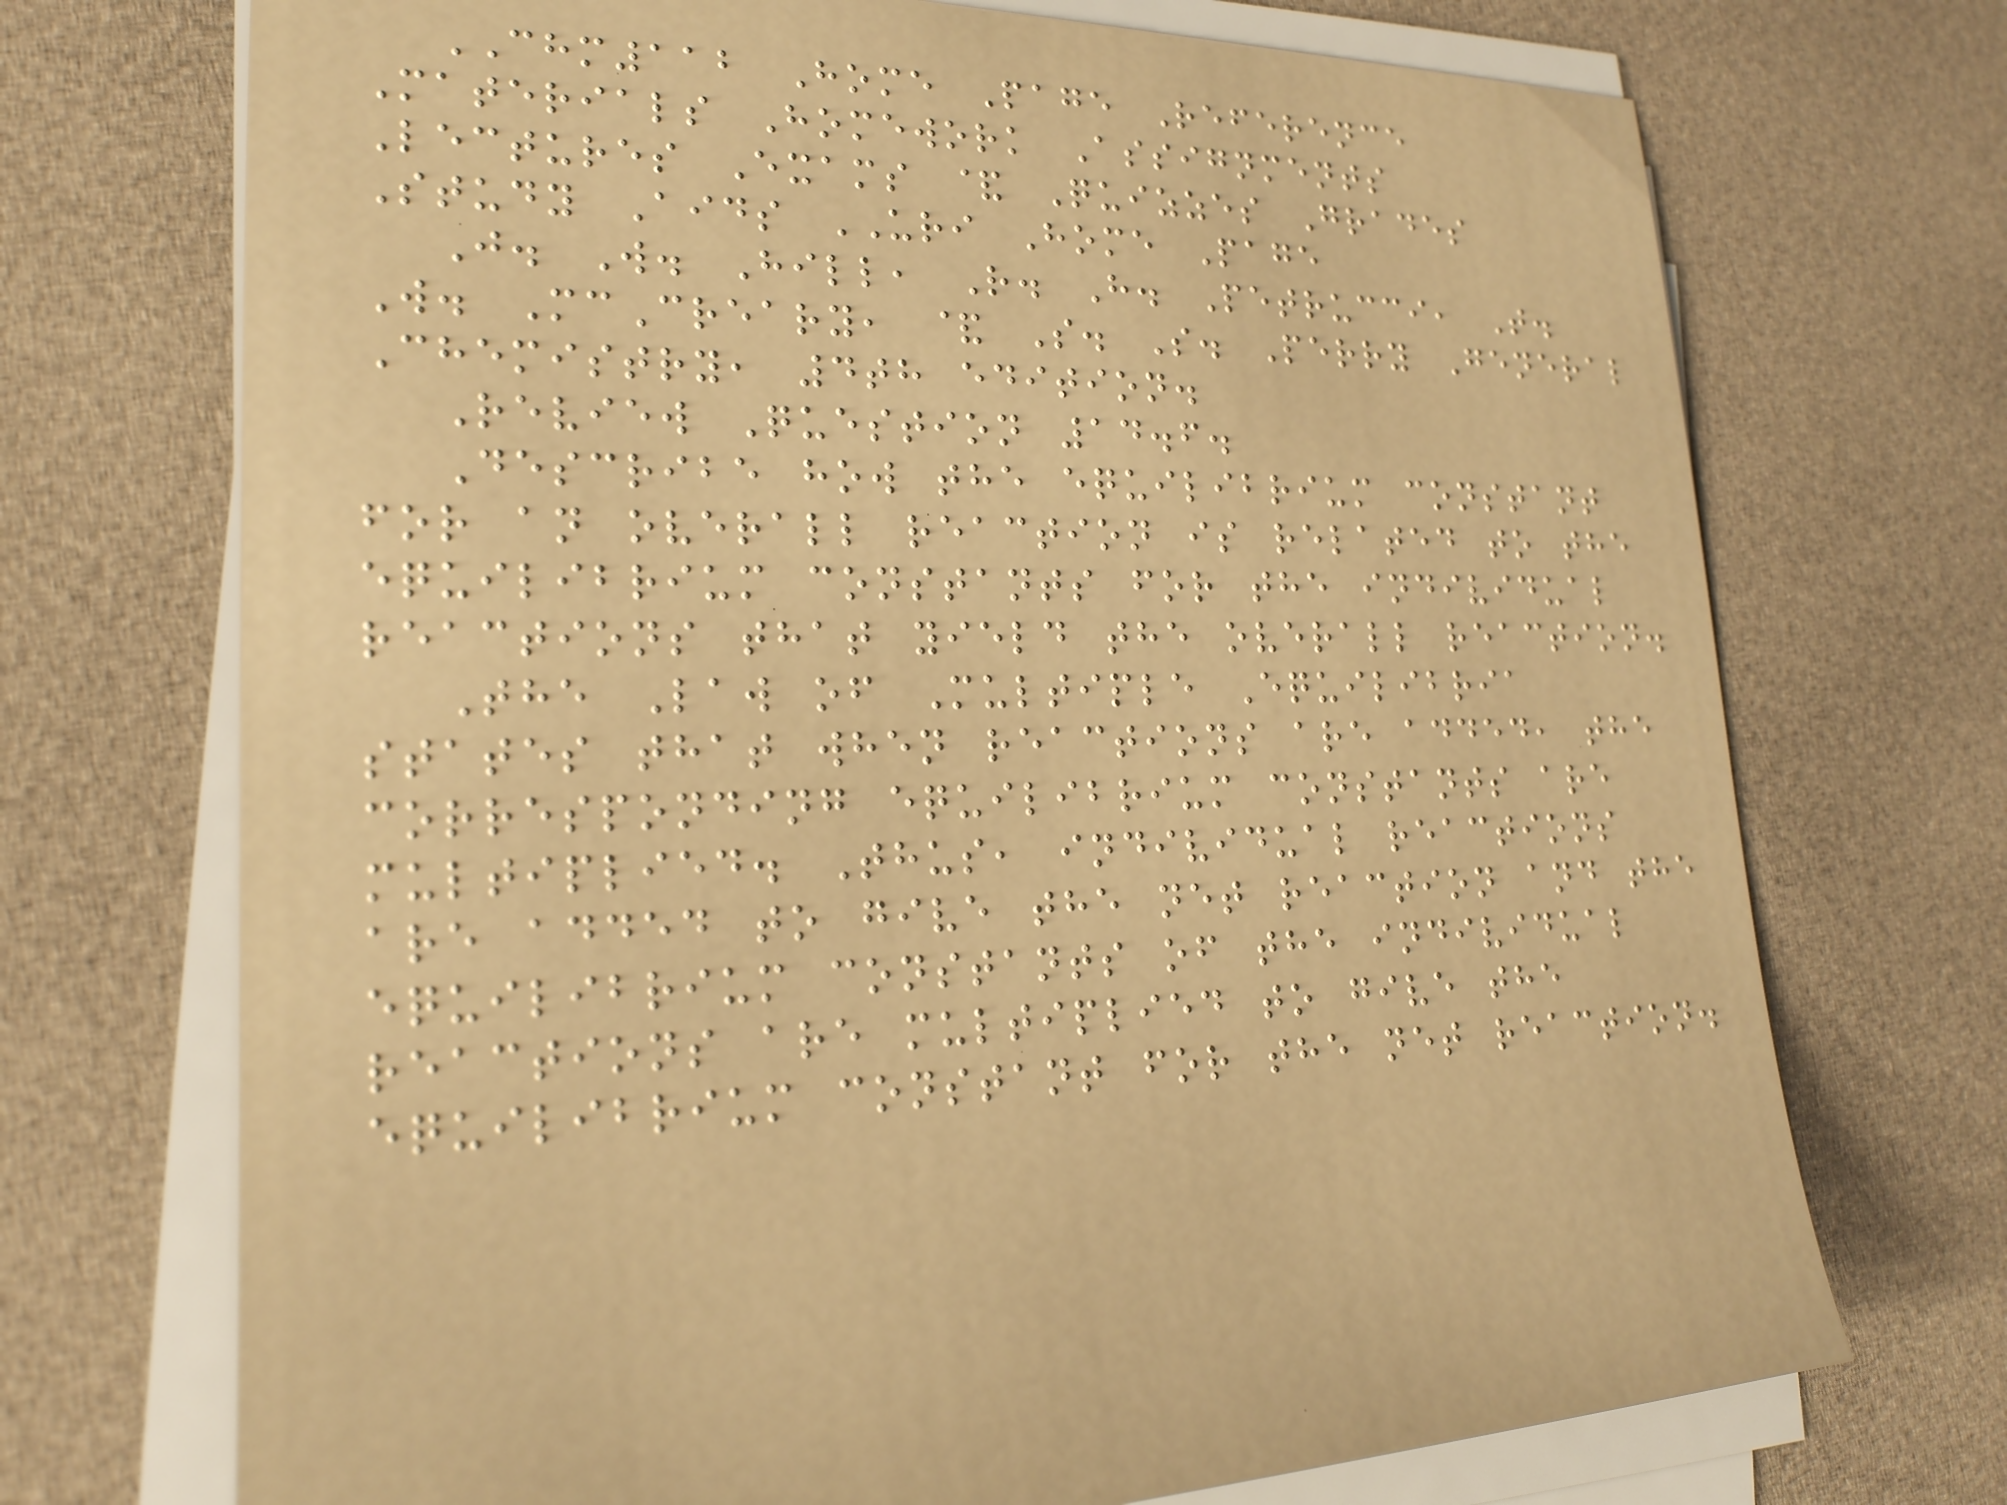CHM112 Home Page Reference
Materials Homework Assignments
Lectures Exams & Quizzes Grades
Study Aids URI Home Page
J. W. Hill, R. H. Petrucci, T.
W. McCreary, & S. S. Perry General
Chemistry, 4th edition.
Review Question 14.6.
Describe how the equilibrium constant
for an overall reaction is related to the
equilibrium constants for the individual
reactions that yield the overall reaction.
The Law of Multiple Equilibria
states that when reactions are added, the
corresponding equilibrium constants are
multiplied. Thus, individual reactions
are added to give the net reaction and the
equilibrium constants of the individual
reactions are multiplied to give the
equilibrium constant for the net reaction.
